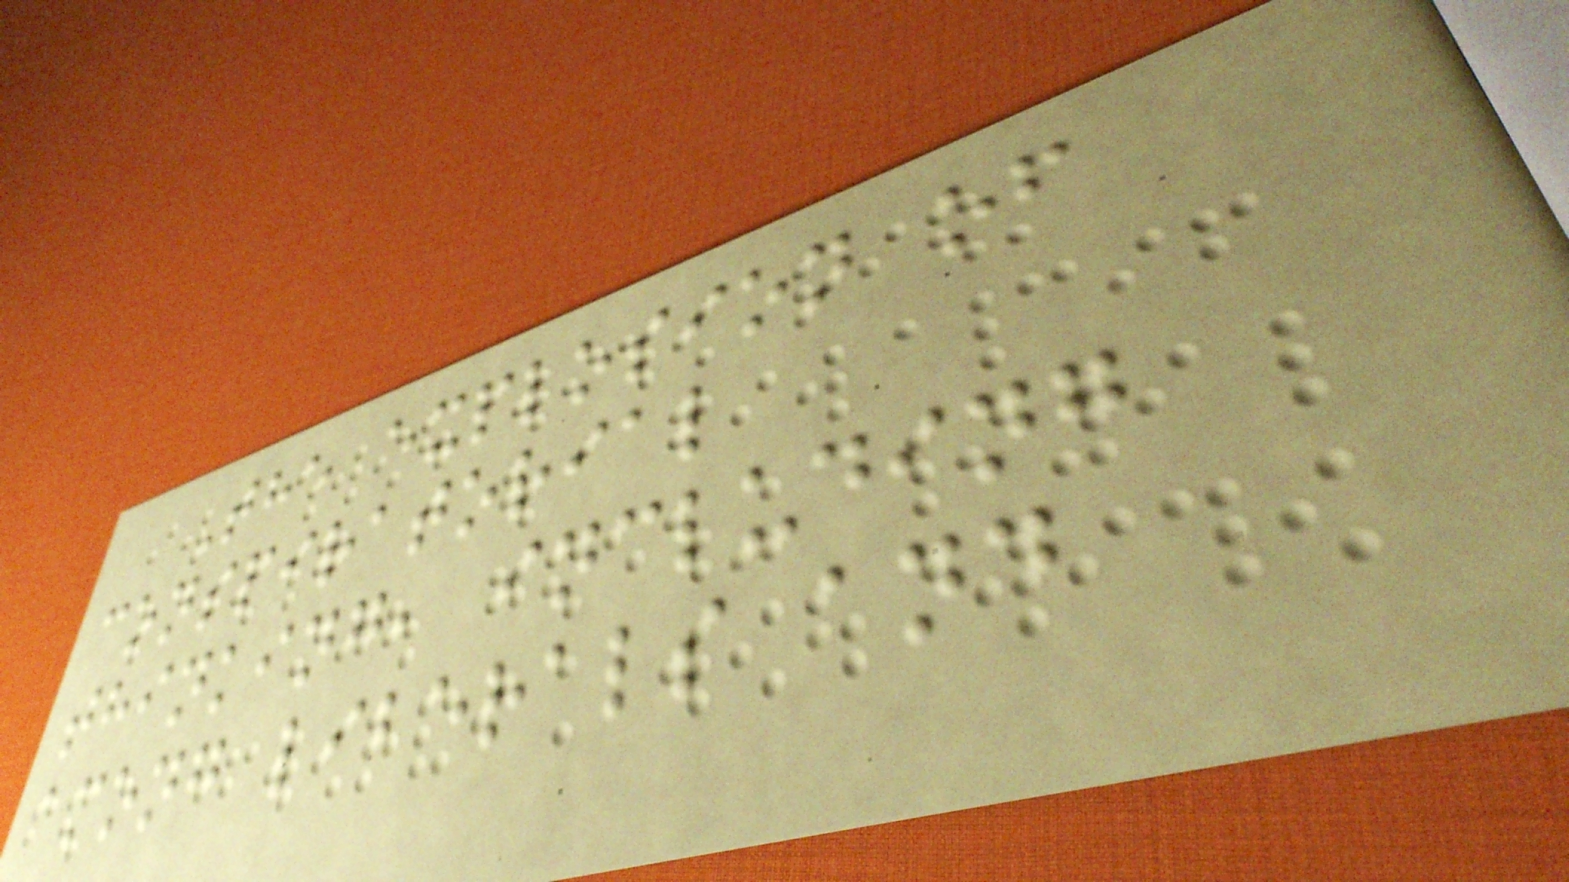The explosion of
conspiratorial
thinking, including
among liberals and
